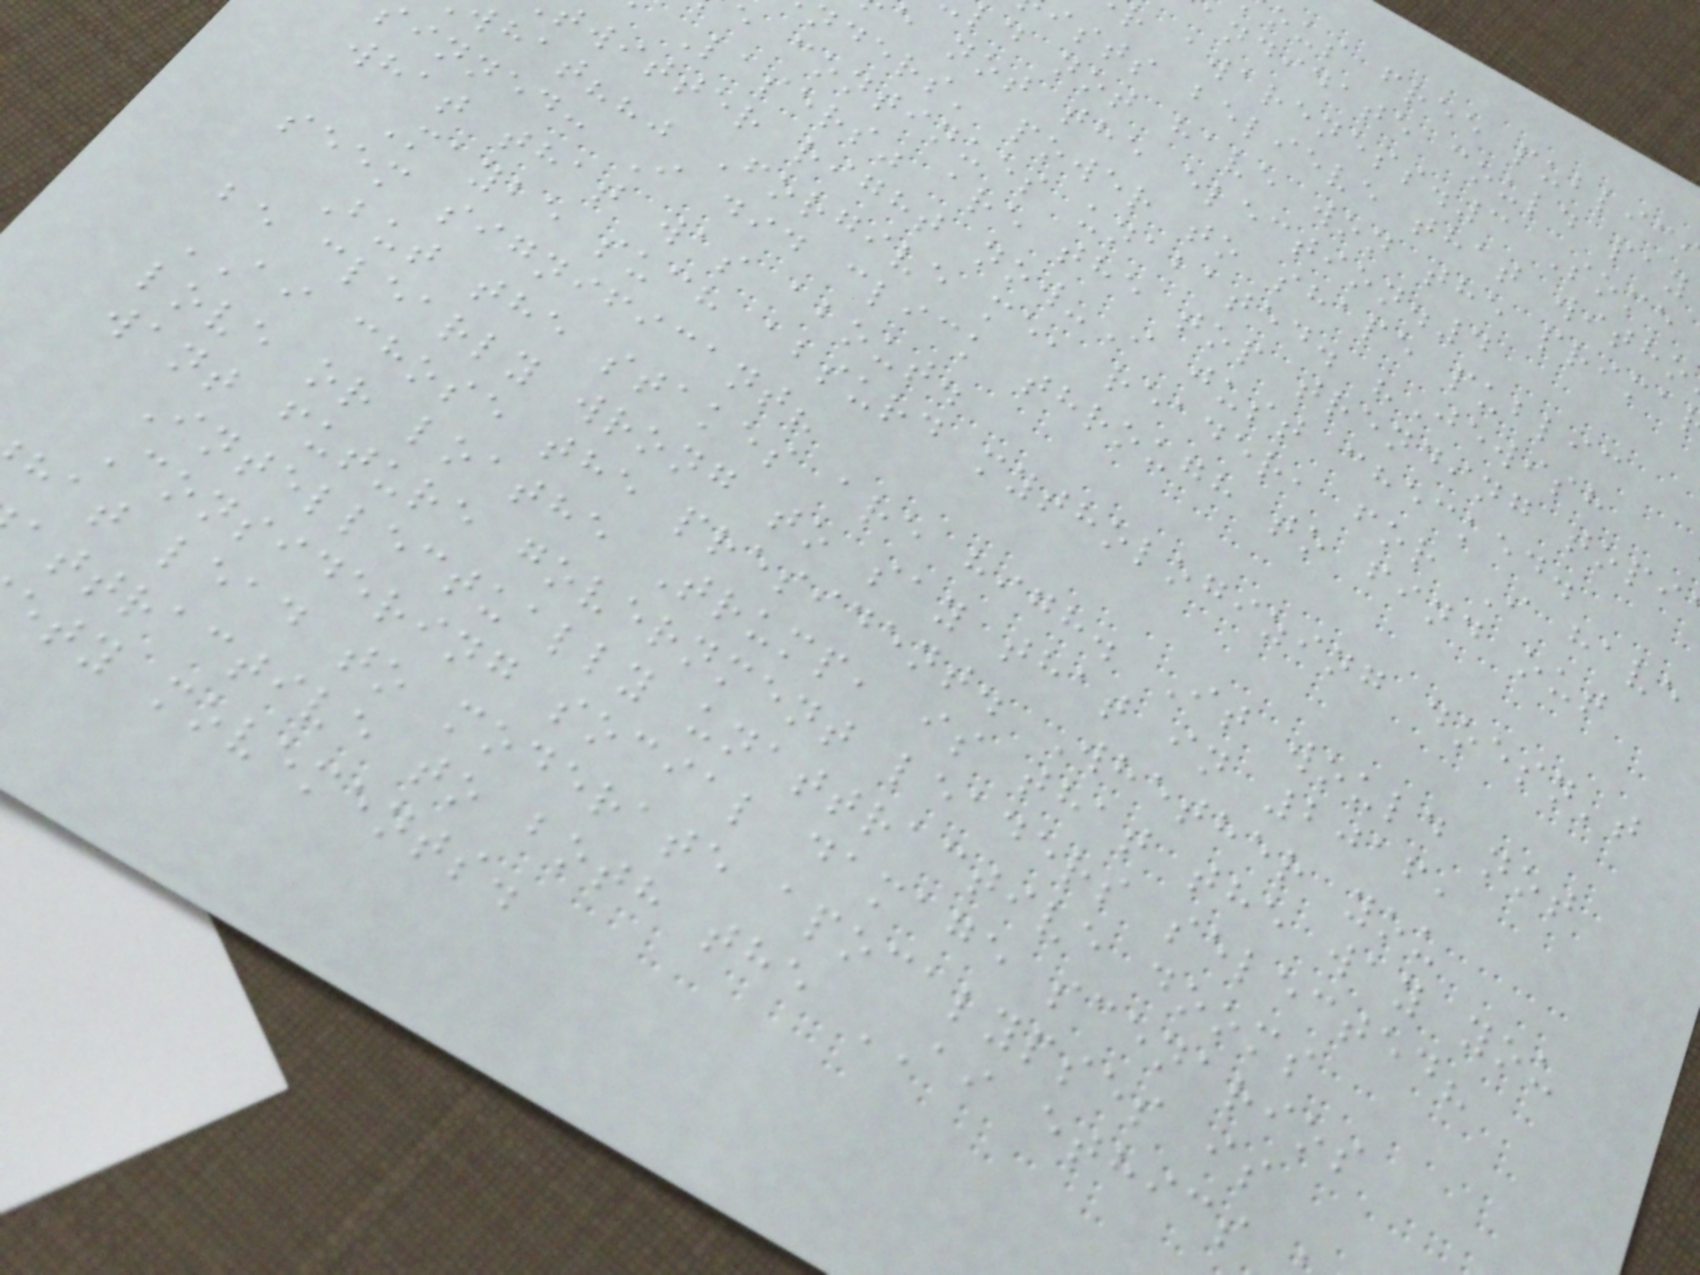ous free public
andidate could pay
r awareness.3 Some
ists believe that witho
ld not have won the prima
e not the election.4
nders' power to shape public
e continues unabated. "Jewish
Lasers" are the top trending topi
twitter right now-I just checked.
what??" Forgive me, reader, for I have
inned: I did click through to find out
what that was about.
Maybe such absurd mythologizing doesn't
seem significant?
But the stakes are high. It would not
be clearly wrong to say that in 2016,
AI chose the president. Whether you
love or loathe Trump, is that the way you
want future government leaders selected?
Intellectually unattractive dooms
Considering social damage scenarios
hat lead to moderate apocalypses is
attractive to both the AI ethics
ety movements.
